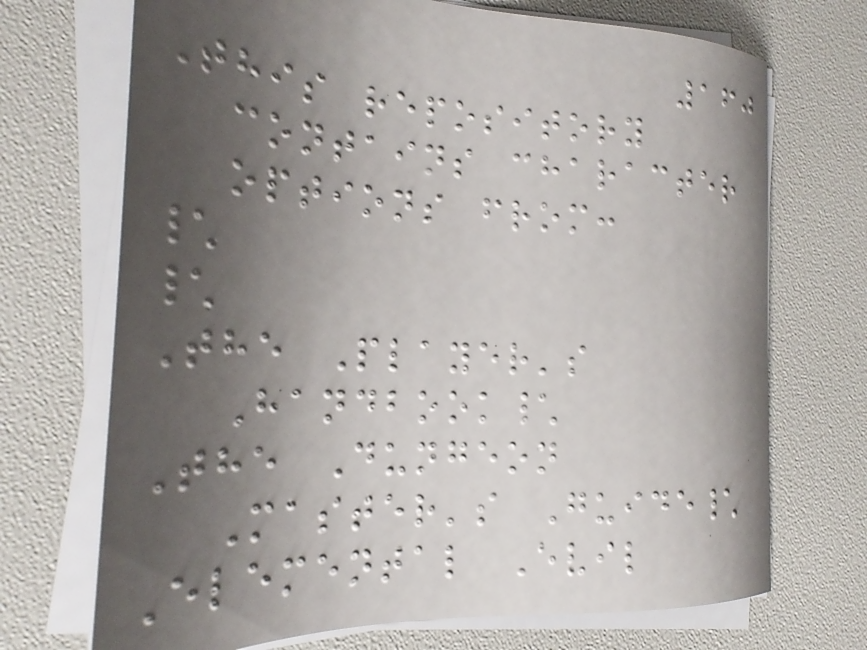160
This repository
contains character
options from:
\
\
The Player's
Handbook\
The Dungeon
Master's Guide\
Elemental Evil
